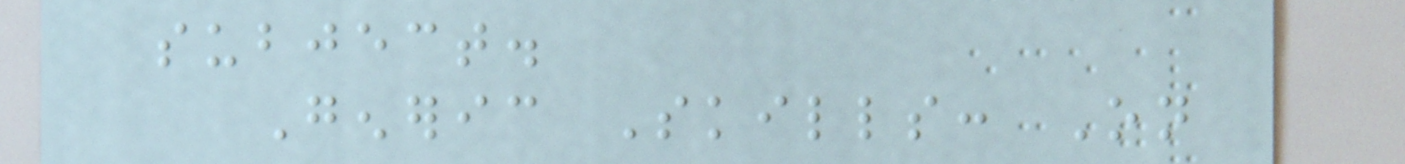subject.
Generic Skills: On
